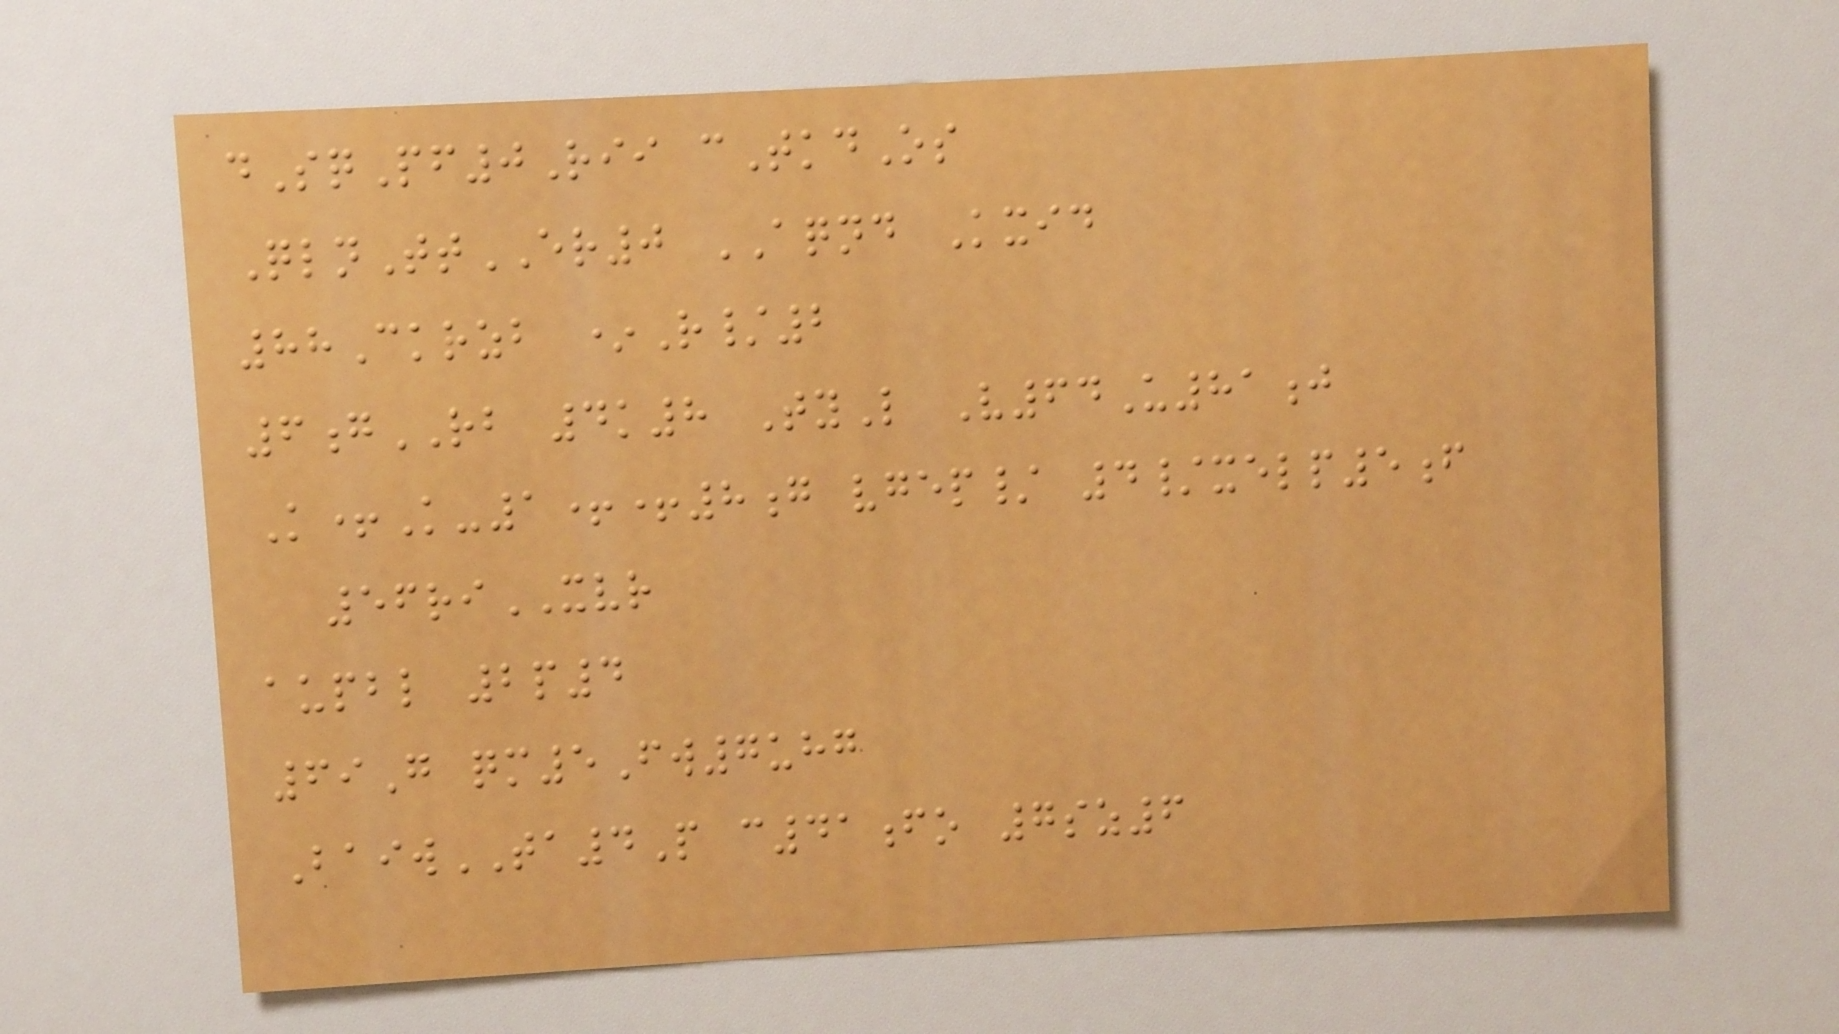dSqPf0Rii cTkdOs
QlnTtER0 AQND Kxid
88Ckrzb *R/2
6gRB 4k8 TyL V64U81j
K+K-1++8g vgep/ 4/xelp5f
56riXVR
aupbl 2p4
69G qm5Fw7uhg
BaiwTA4P c41fo 7sz6
